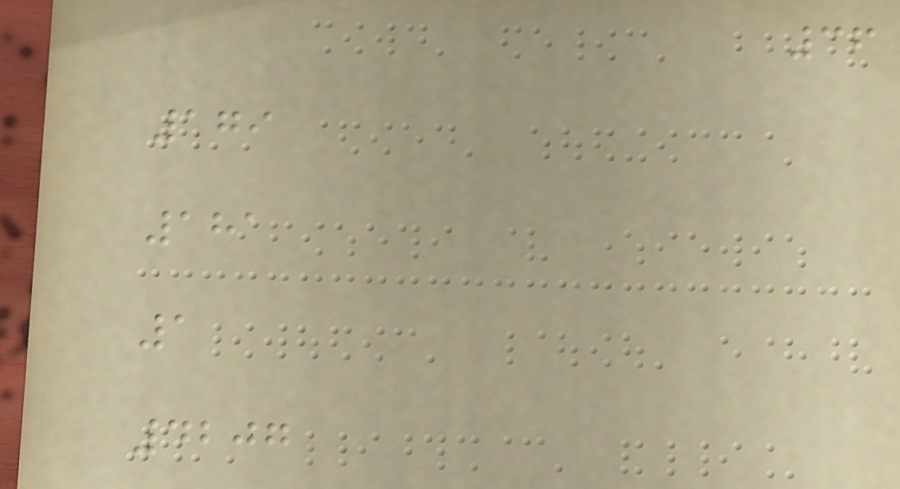36
179
181
1
4207
